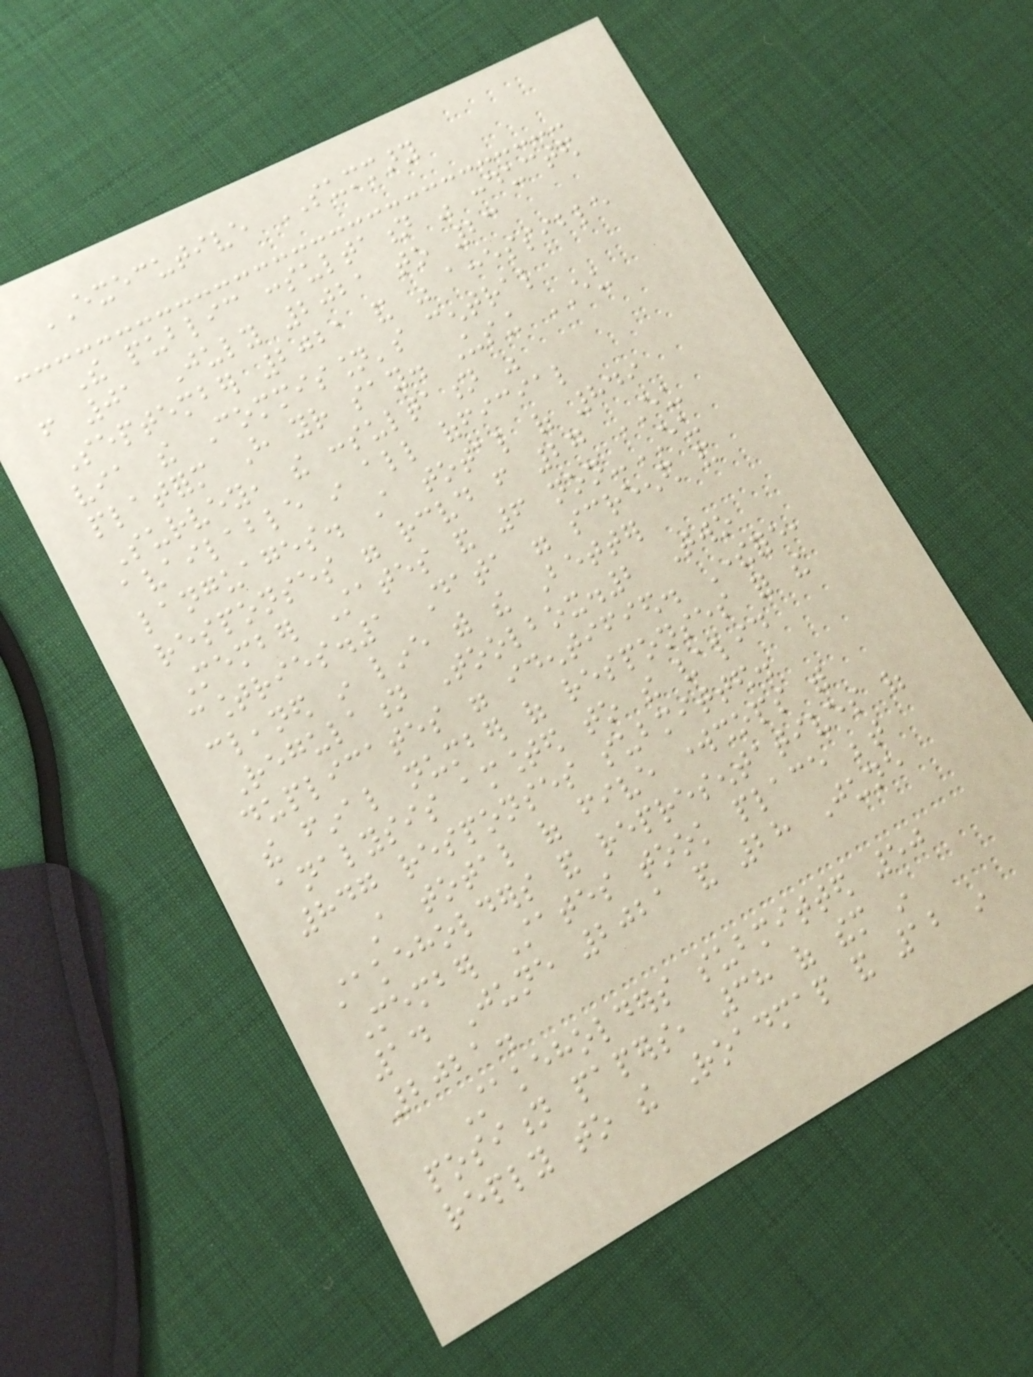EXECUTIVE SUMMARY
The public consultation was conducted
from 01 July 2021 to 23
September 2021 and was accessible
via the Commission's central
platform Have your say. Using EU
Survey, the consultation was
available in all official
languages. A total of 849
responses were received from 27 EU
Member States and 6 non-EU
countries.1 Data were screened and
cleaned in line with the Better
Regulation Toolbox.2 Two
duplicates were identified. Therefore,
the final number of responses for the
analysis amounted to the valid
847 responses submitted.
A total of five workshops with
stakeholders and representatives of
Member States took place between
14 June 2021 and 28 June
2021.
Stakeholders submitted 50
position papers, 38 of them in
reply to the Roadmap and 12 in
